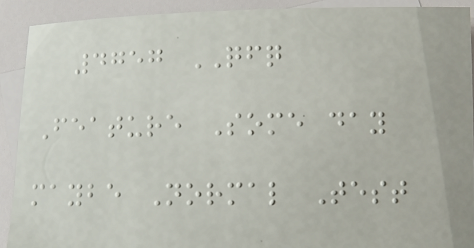4757 QFQ
Feature Some day
maybe Normal Test
